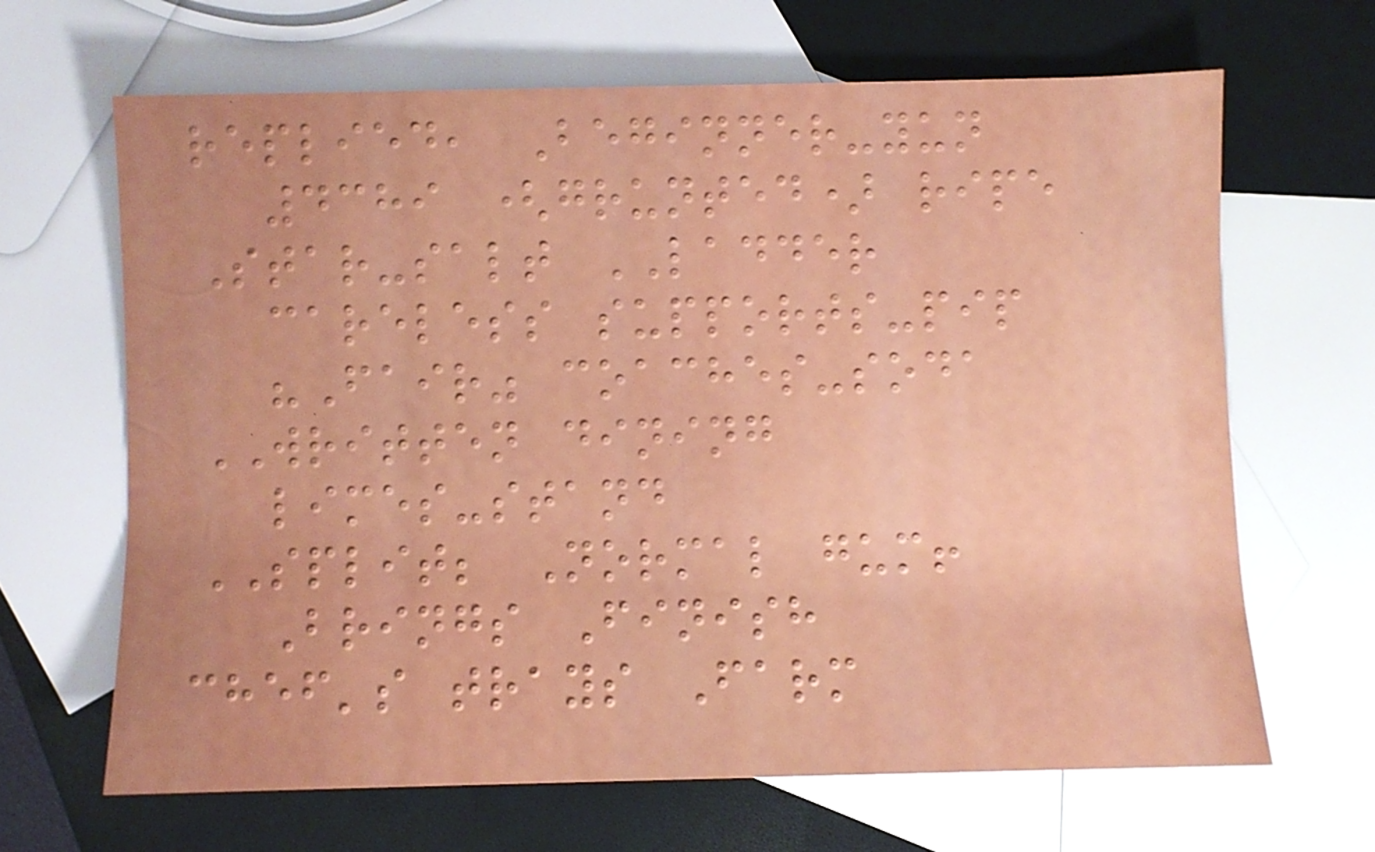replied, Beginner-yun
4389 (grunted) ripe
Star-salt LADDER
careless supports-pip
"Fair" coaches-soda
WRITTEN dining
limes-stand
SPLIT; Normal gum!
Brings Finish
chef's trays Farm
